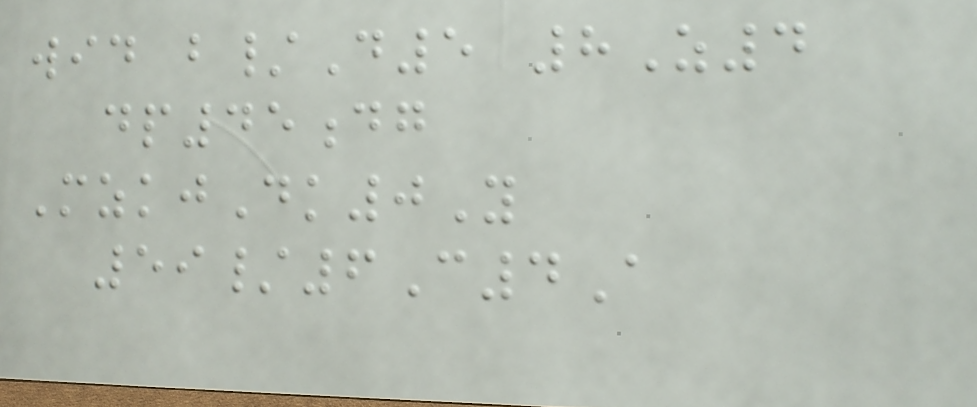wid b/D5 8Z4
dp45dg
MzkjDk0Y
59/6C4A
